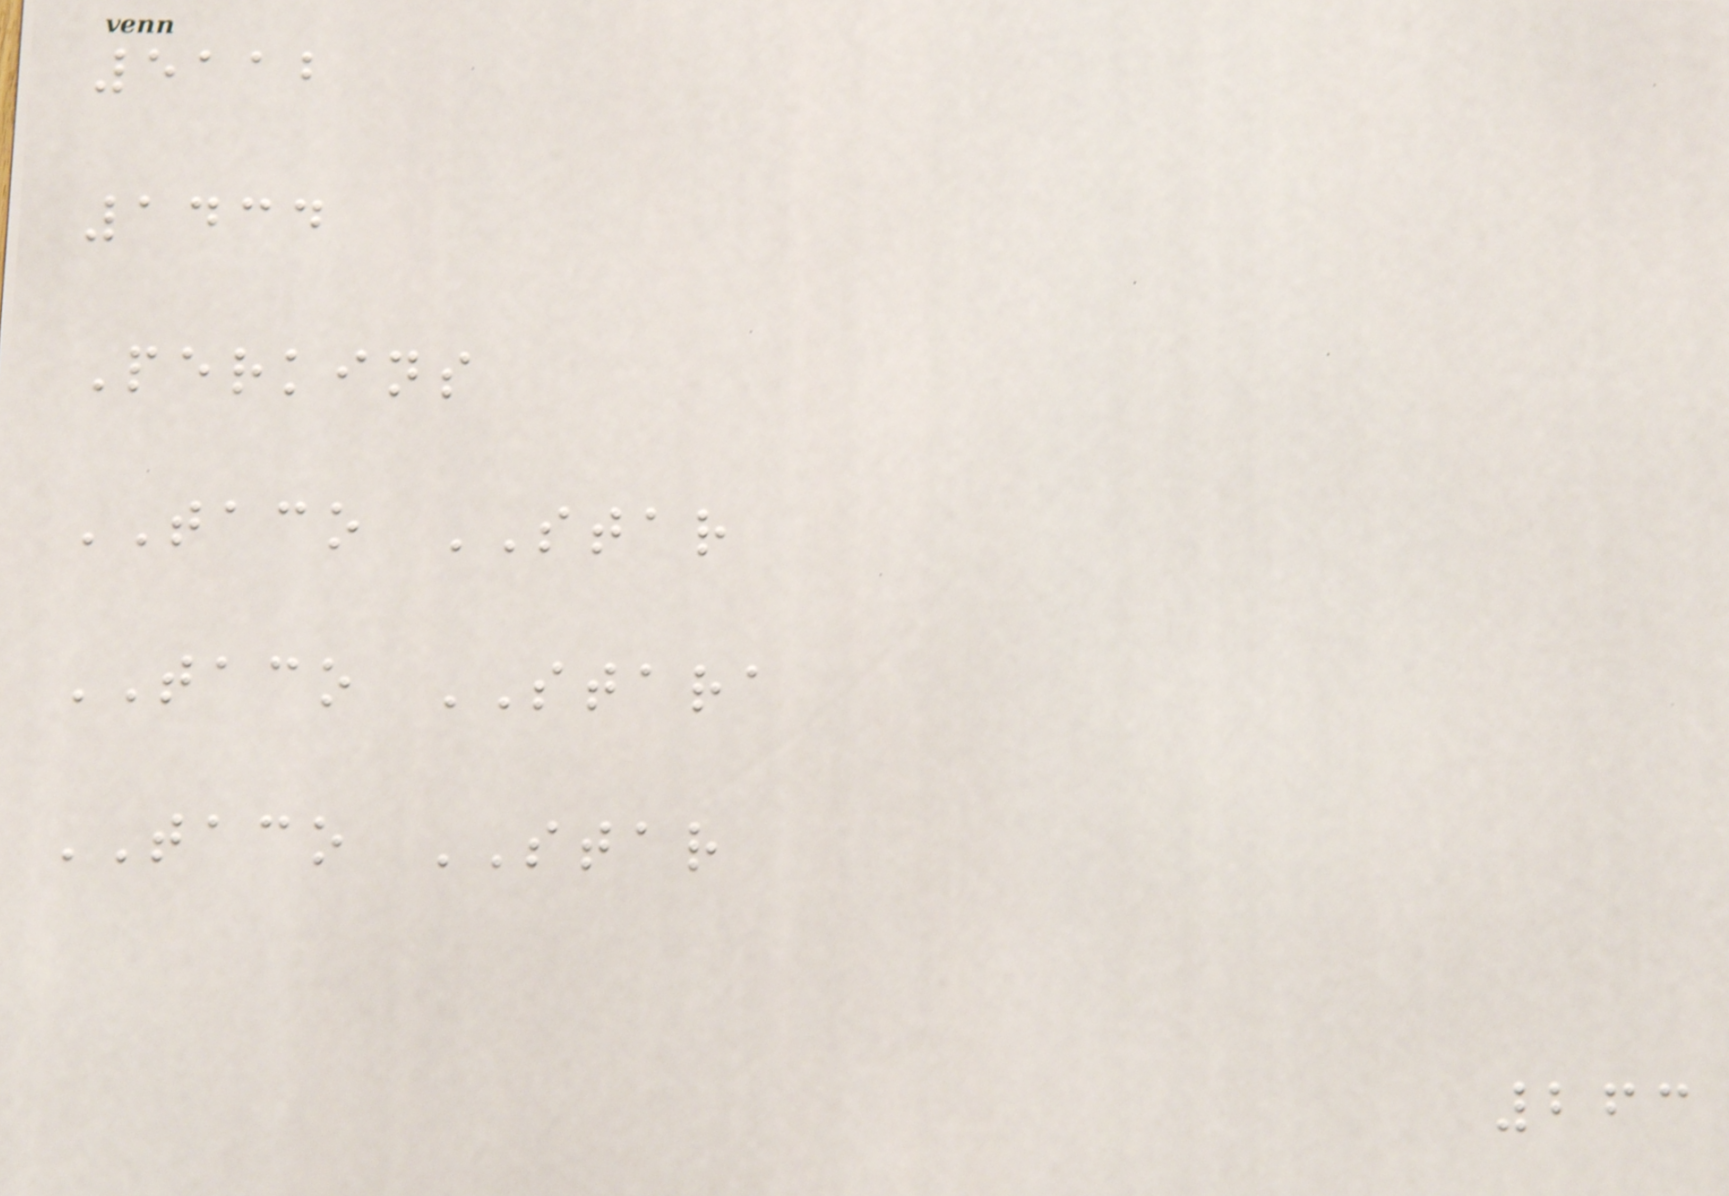5112
1434
Perkins
TACO STAR
TACO STARA
TACO STAR
263
